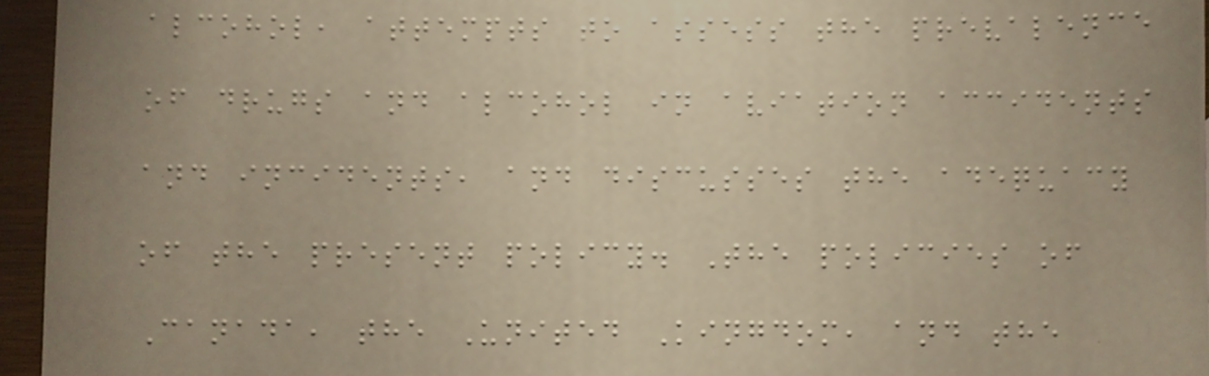alcohol, attempts to assess the prevalence
of drugs and alcohol in aviation accidents
and incidents, and discusses the adequacy
of the present policy. The policies of
Canada, the United Kingdom, and the
